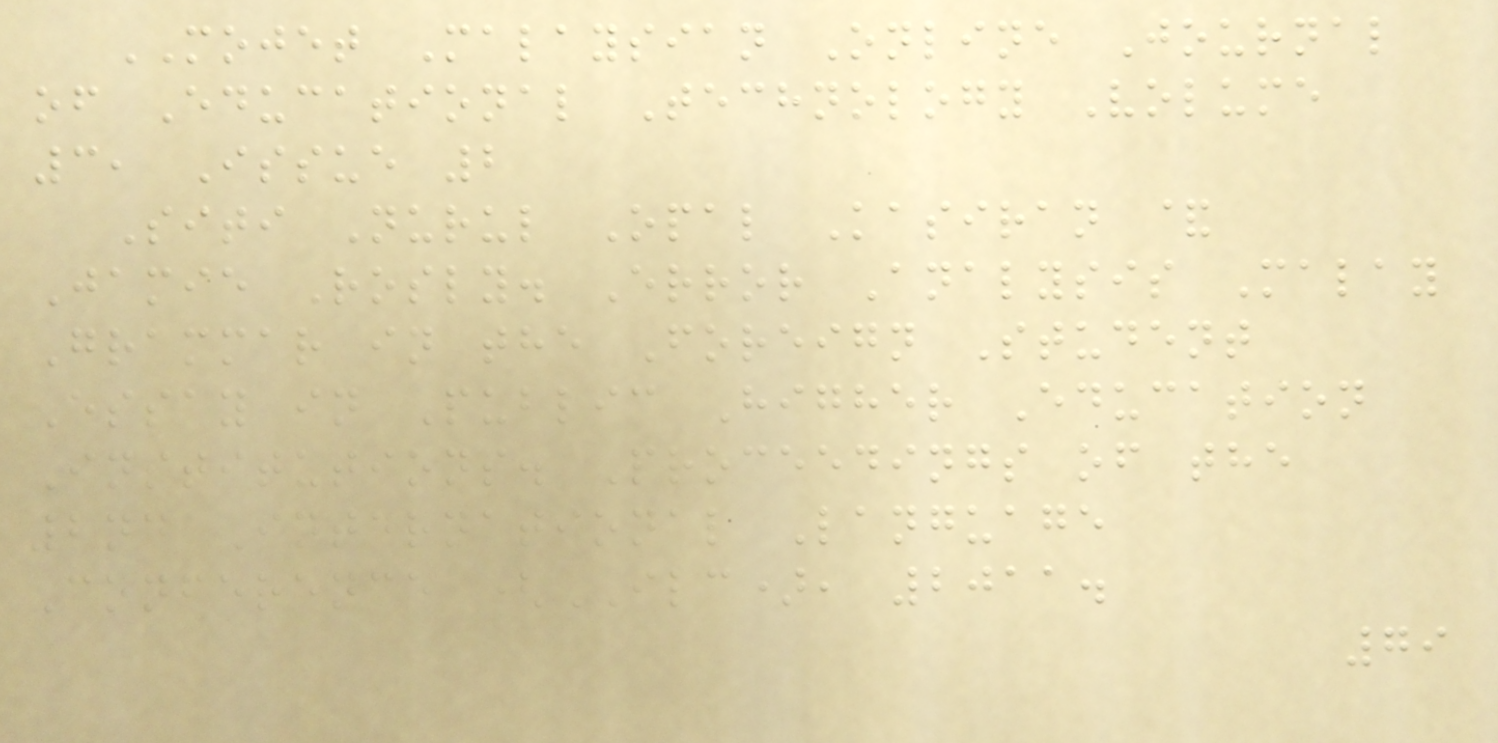MOJET Malaysian Online Journal
of Educational Technology Volume
3, Issue 2
Siti Nurul Opal Kasiran &
Jamie Rosly. Error Analysis Malay
Grammar in the Foreign Student
Essay in Public Higher Education
Institutions. Proceedings of the
2nd International Language
Conference (ILC), 2011.
79
